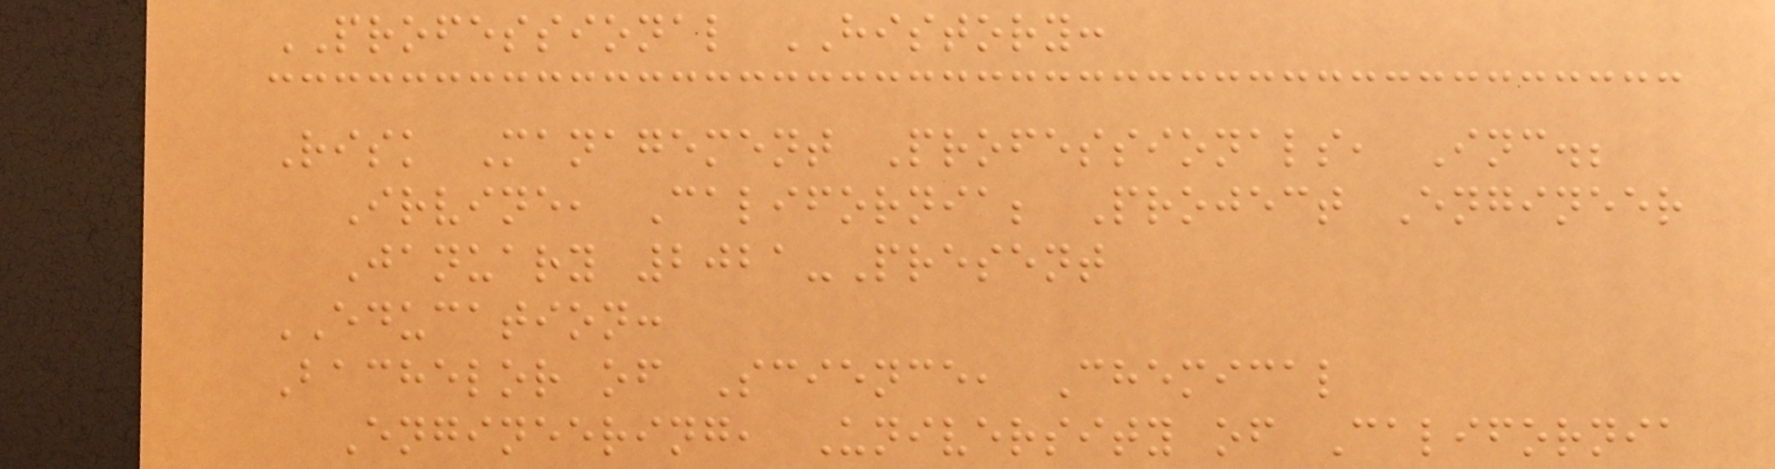PROFESSIONAL HISTORY:
Risk Management Professionals, Inc.;
Irvine, California; Project Engineer
January 2021-Present
EDUCATION:
Bachelor of Science, Chemical
Engineering, University of California
